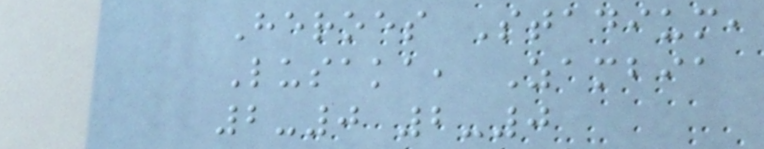Heroes Stadium,
Lusaka, Zambia
2-0 2-0
